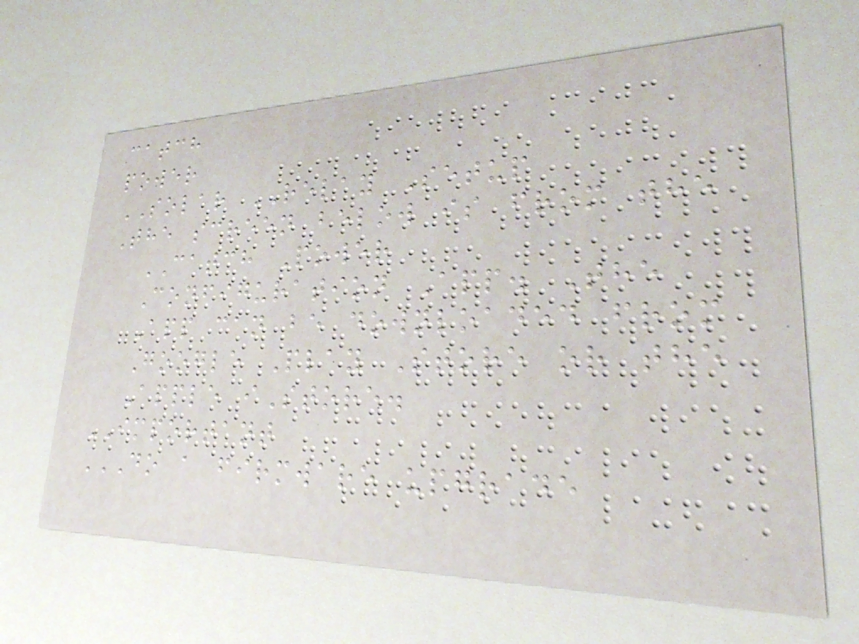catch
power
SOLAR RELAY Setup
The screen below is from the
CATCH Power
Configuration App. The
App can be downloaded from
Google Play Store or the
Apple iStore.
IMPORTANT
DO A FIRMWARE UPGRADE
